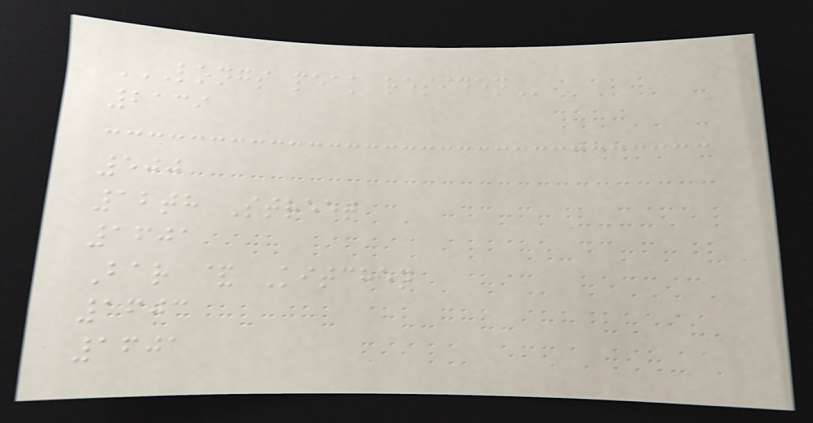LONGS PEAK RESIDEN
2139
500
12th Street
1601
Bar & Kitchen
1603
1601
